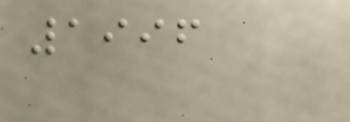1996
